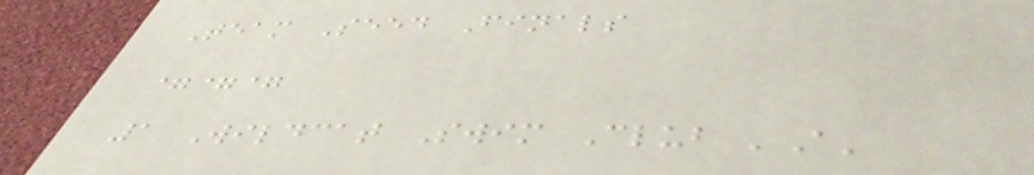Team Seed Finals
===
1 Wildcat Swim Club 'A'
